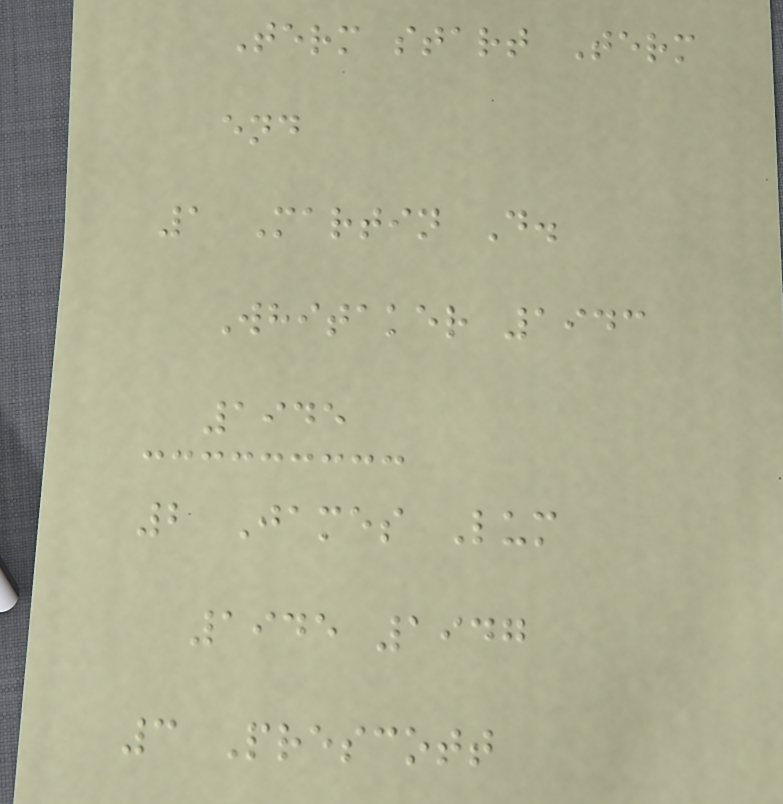Term start Term
end
1 Martin D.
Whitaker 1943
1945
2 James Lum
1945 1947
3 Prescott
